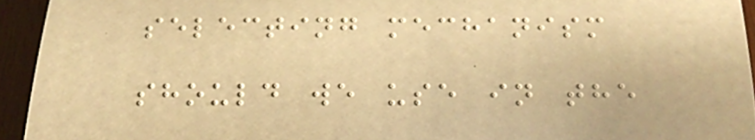selecting mechanism
should we use in the
